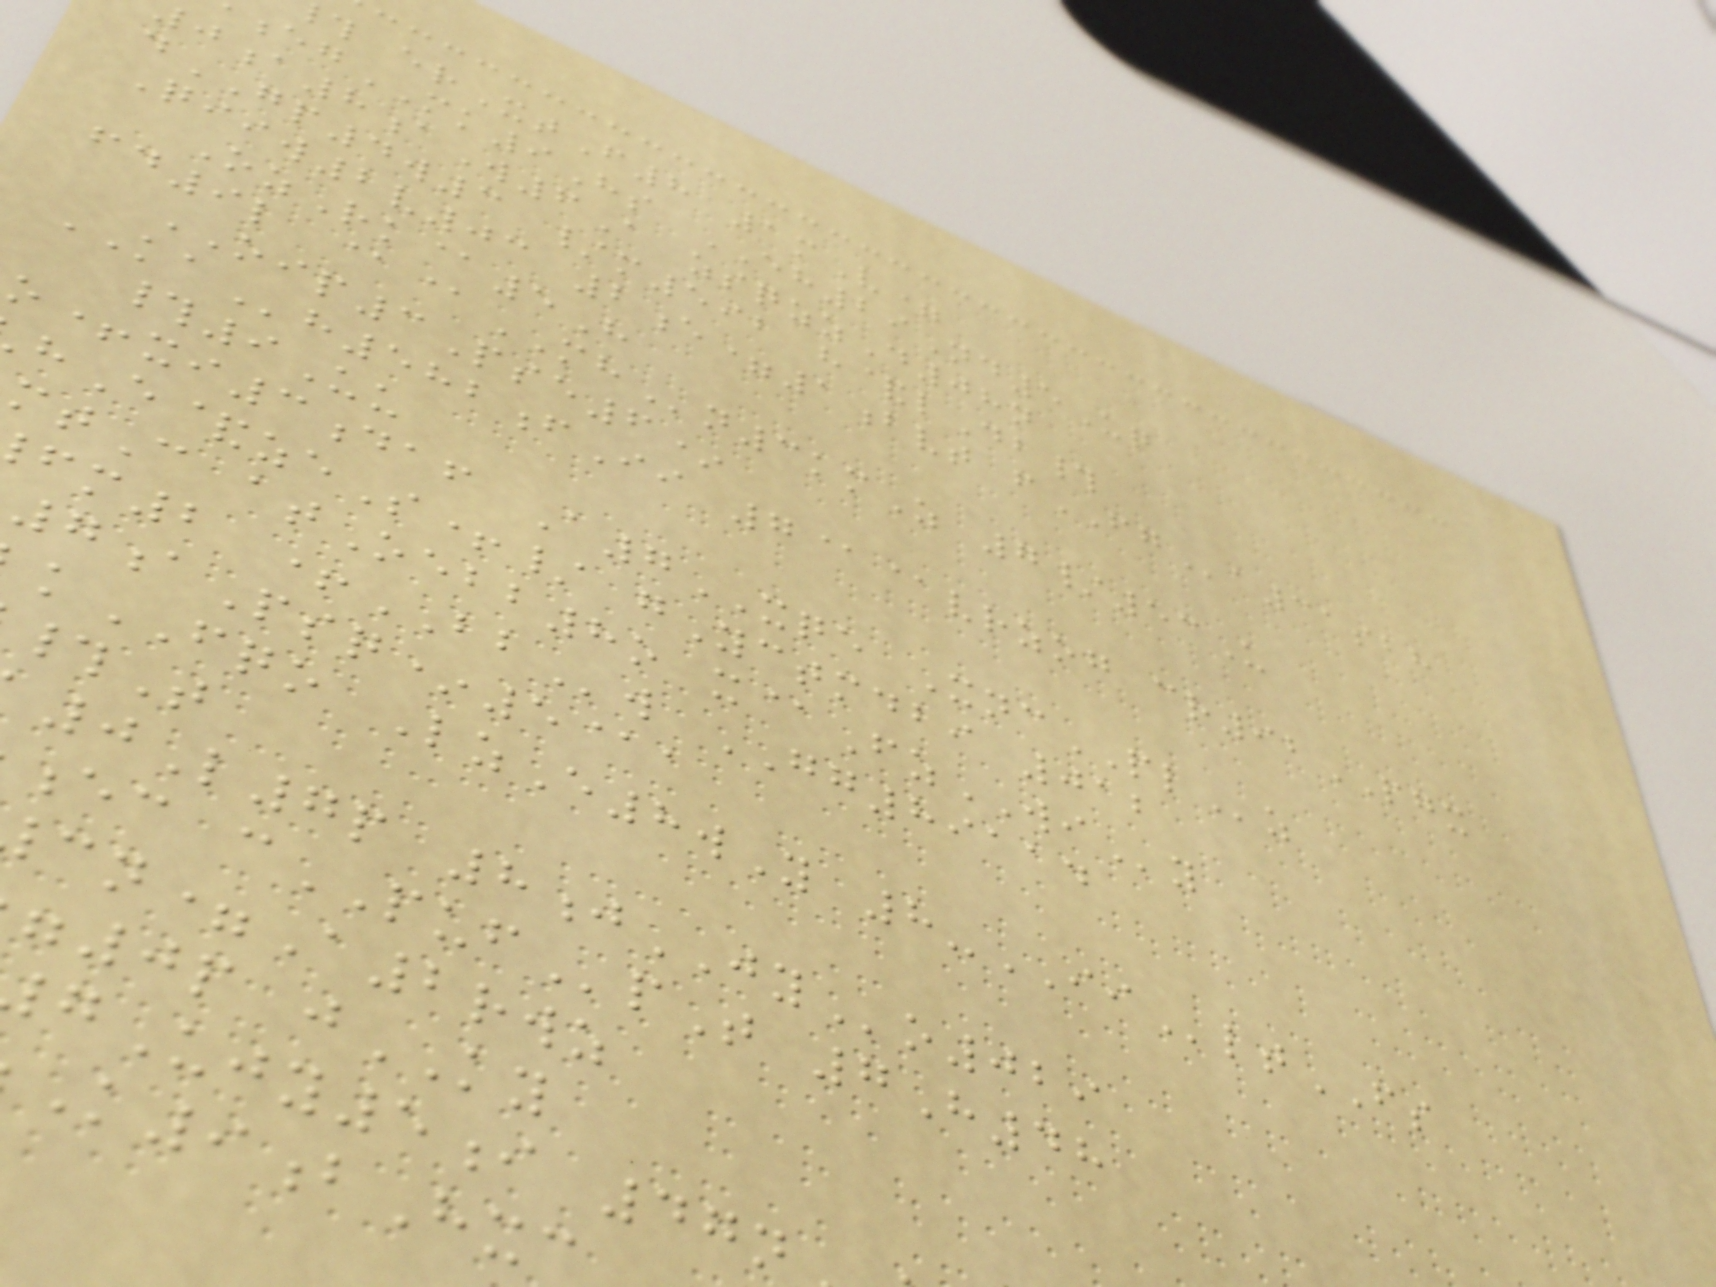erXtF8 1mV=
egMK9Hs EH29Nd5Uq
a8aW6A zsqzzD08n
dGP4w3 /m592 h&lDb#
Qiiw2v03 2e=1bvt fFGa31sbh
OzRk@5H
fd9l @@MHn3kmZ 7/53U
OIP3Pse6*
KAh582fIi 7@@vrzog cr92PGX
#9Uu
o+xi3daf A7XQE XncPLz
hE&zeS+/ gYctmdbi 012
tC atOebb8o x@FzWIy
m2 +BBw GG89114
7aPsq*5@a
kFQO LzE8wY 8-IIltFS
#T
0L7p 8jJYo029
ec cPUFpT 7H48
n=A2rwz
0p jKY
Ujy5i 47n
K9bHxc
